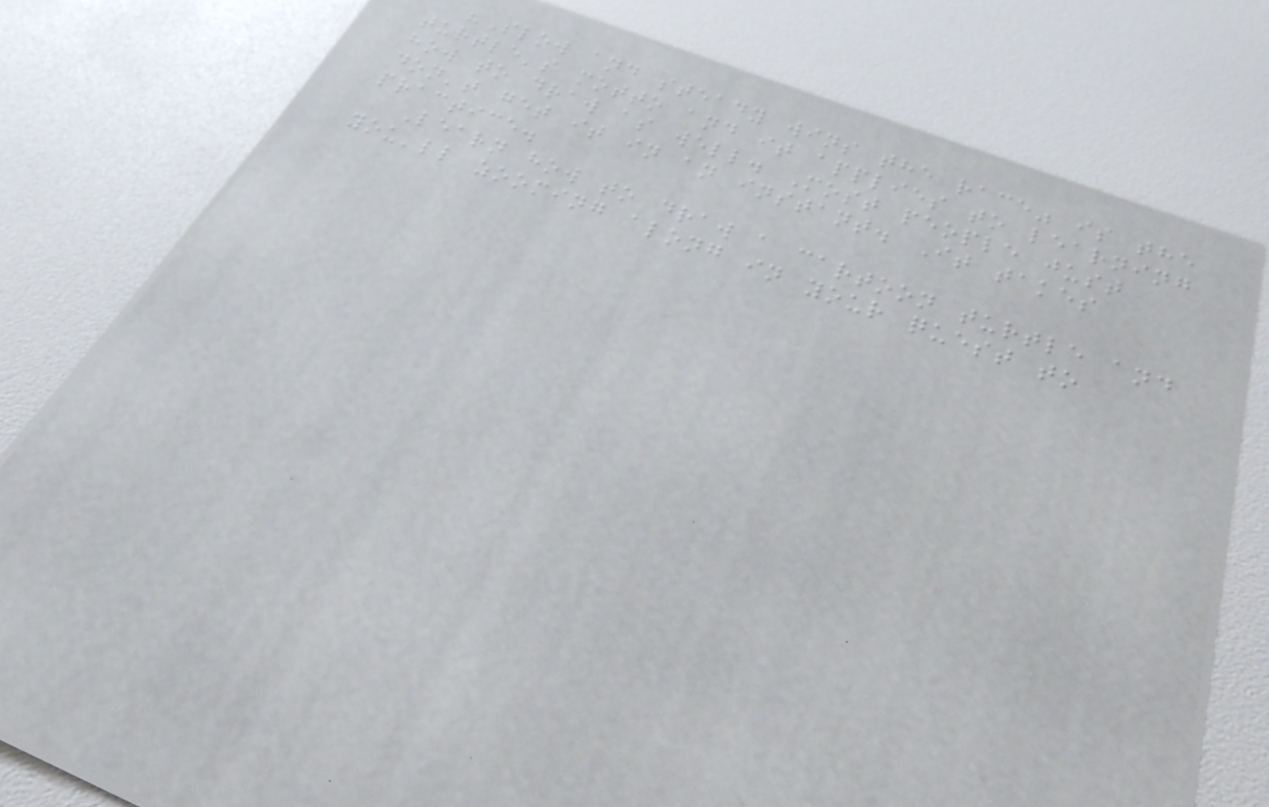"Slow and steady wins the race" is the
turtle's motto and it applies to learning
how to draw as well. Most people just
don't get it in an instant. It takes
practice.
Learn how to draw a cartoon turtle and
you'll zooming along in your quest to
